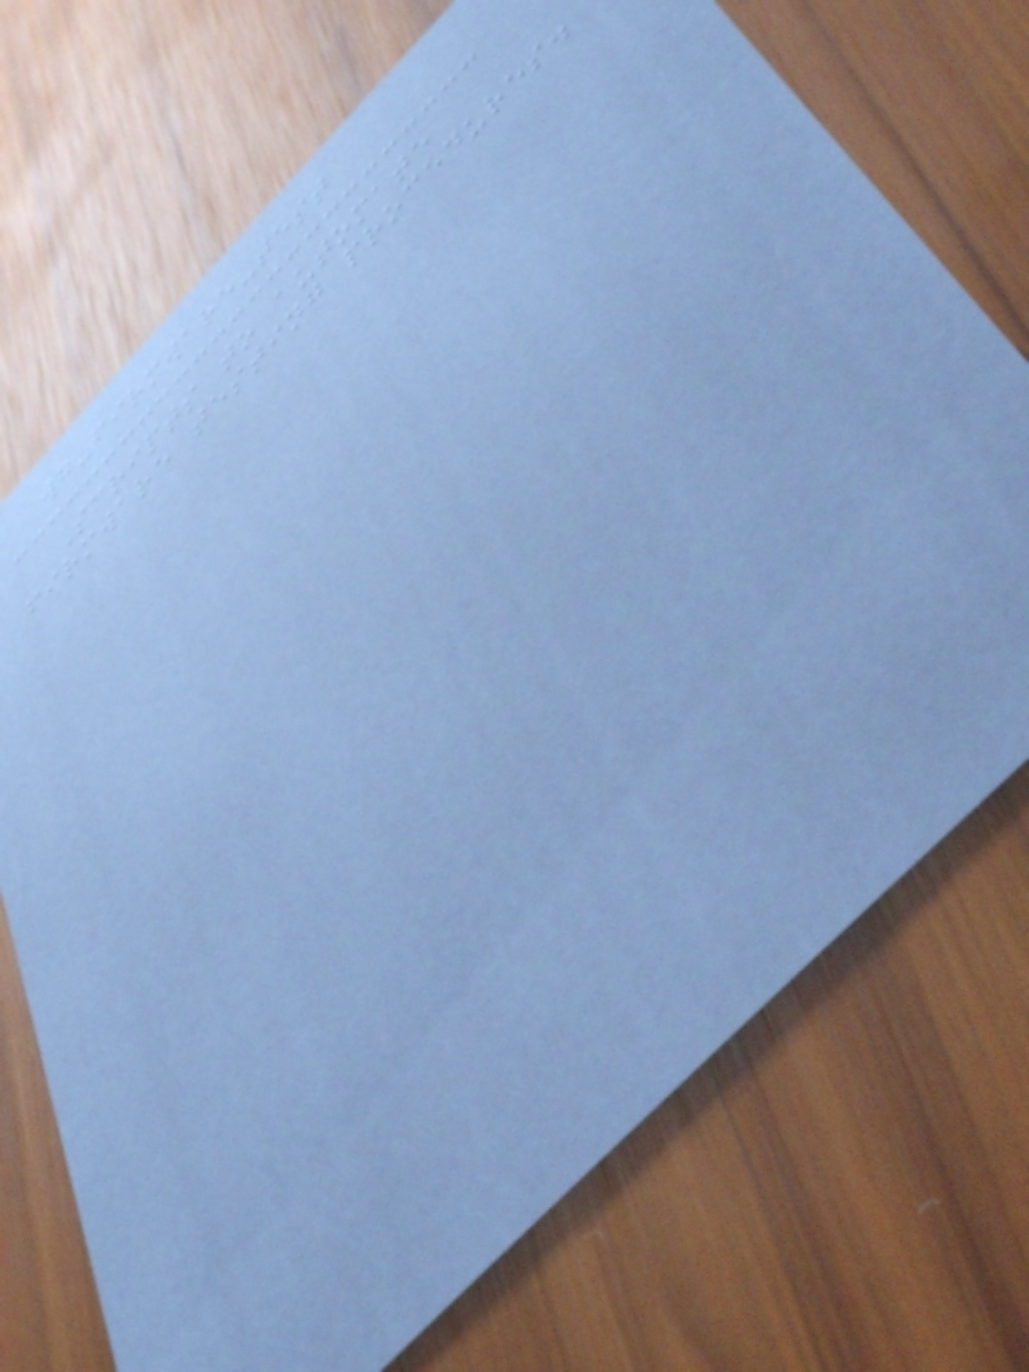wg-firmware-test
Scripts to automate
firmware testing procedures.
